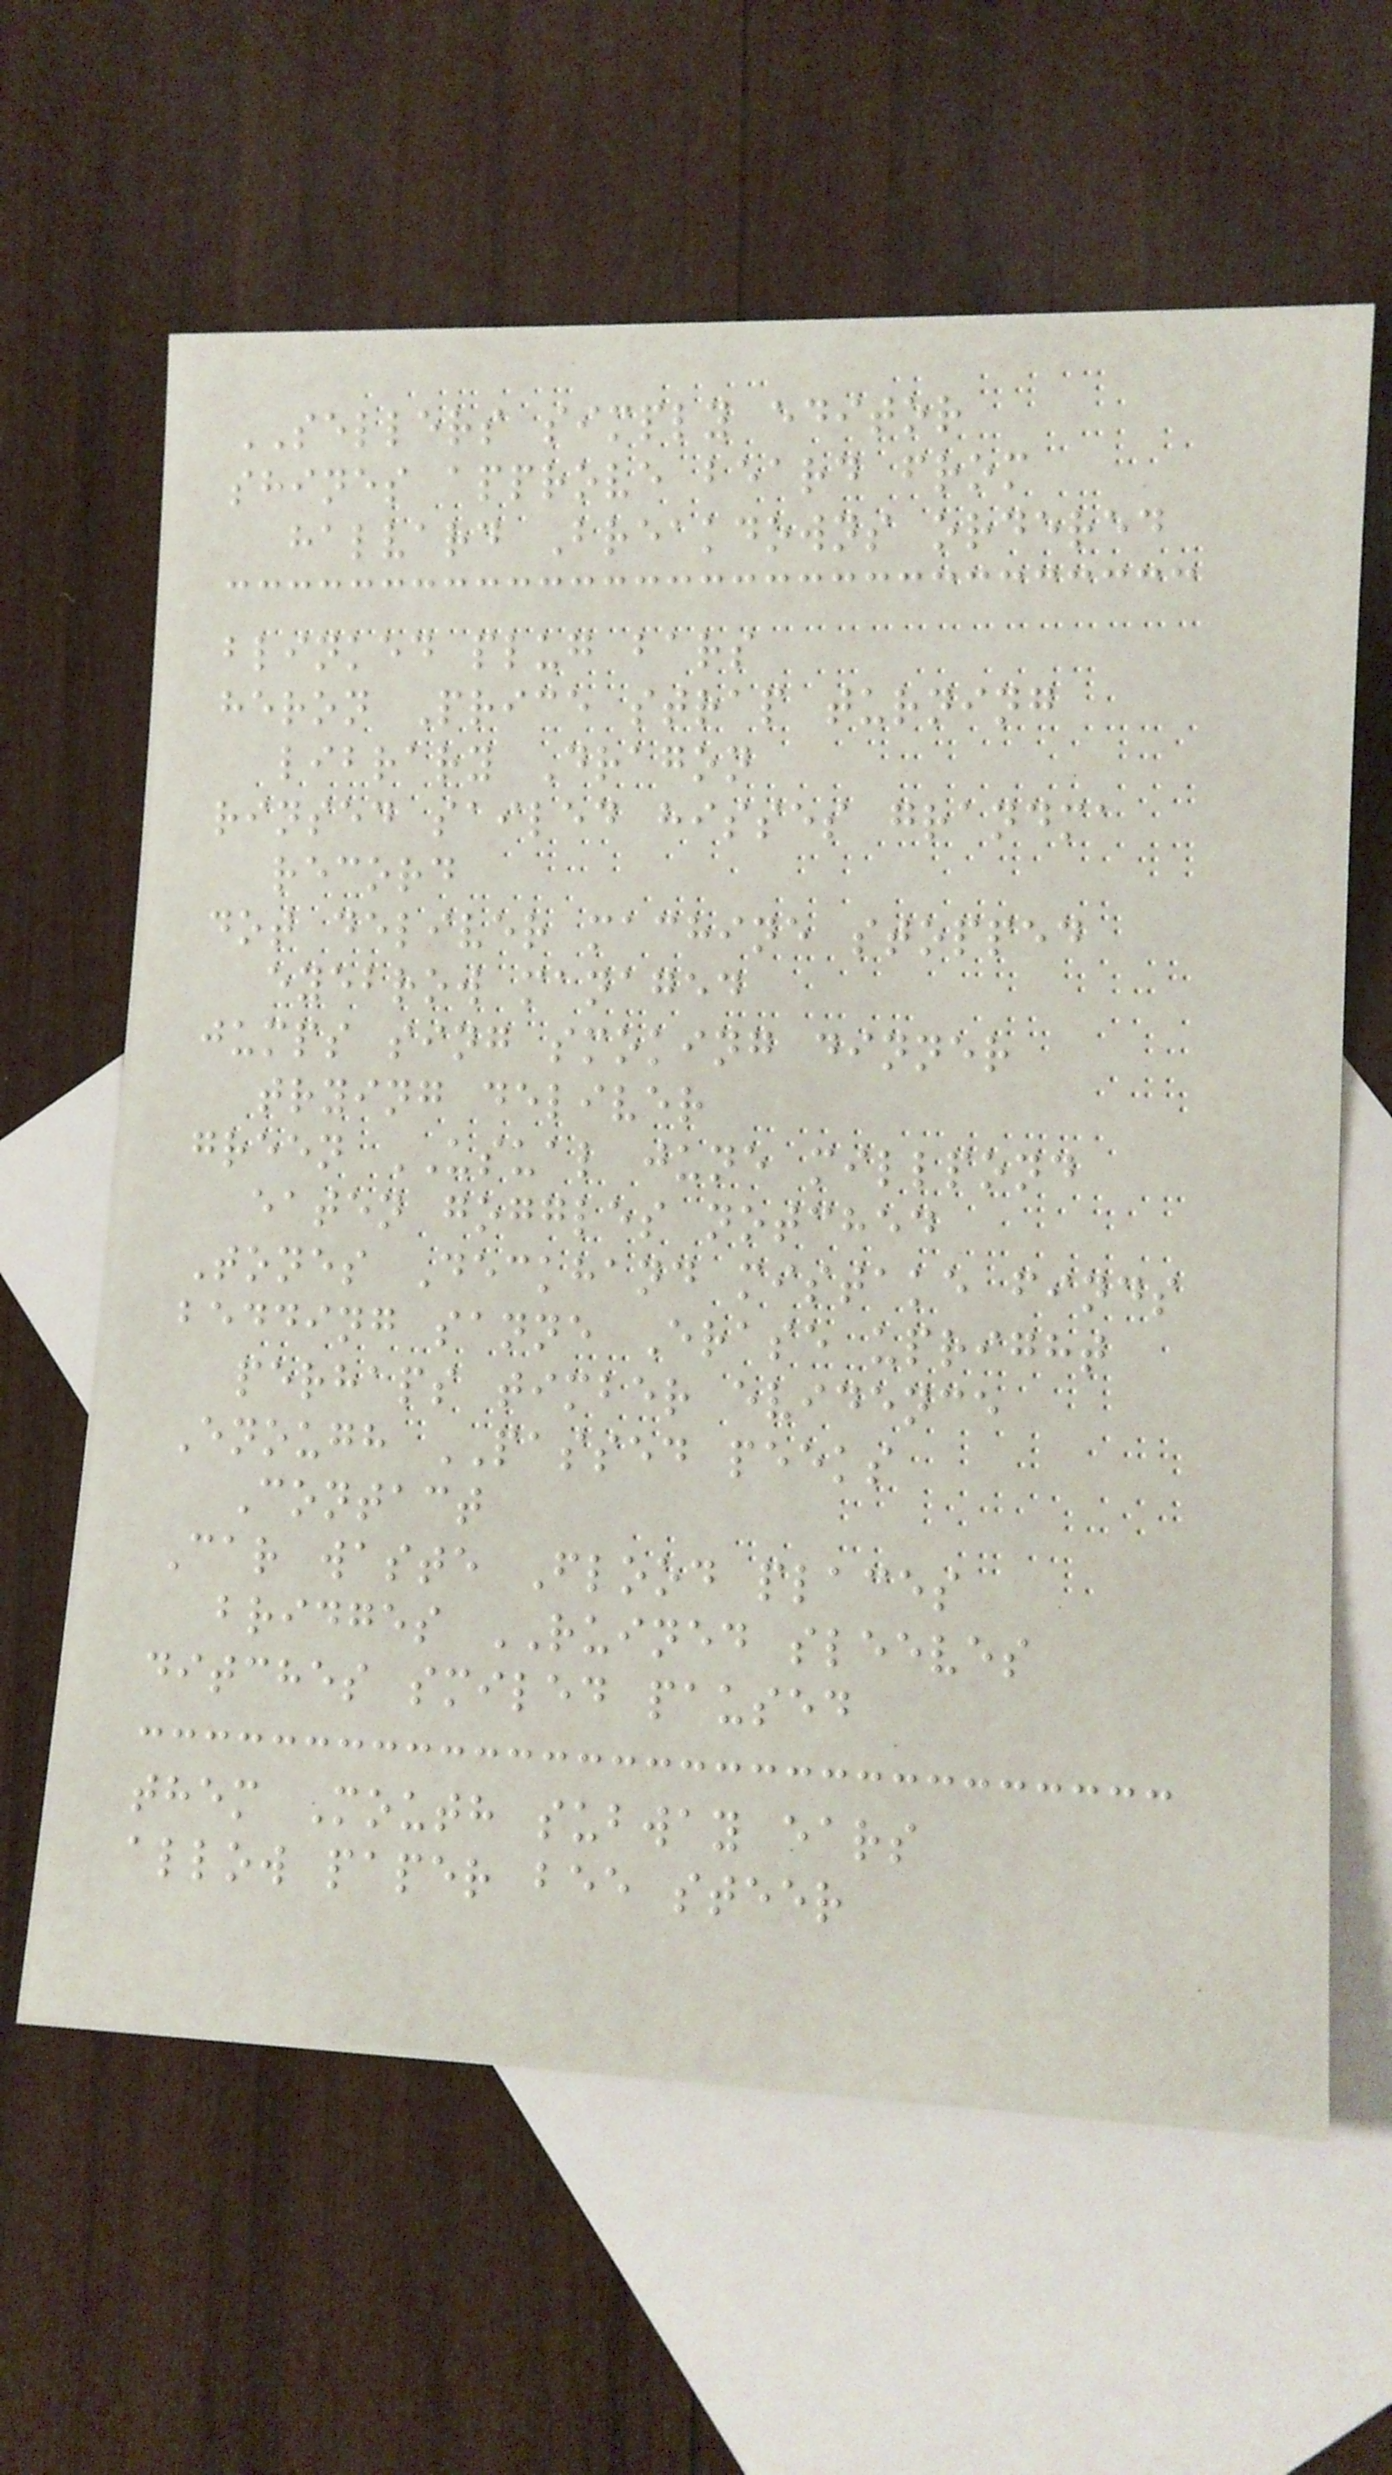SELLERS simply editor
shines approve beard from
halvard Breakdowns ordered
blinked plug bars
heron Price strap turning
library Dragon
rinsed sailed hisses grandma
record
dot deliver machine stopped
eyebrow managed
jumps sing smoking dinner
trying deliver
green USUAL june millpond
eaten goggles notched
Tones Deckhand mistake finds
bedding sanne Erase upright
perhaps timber evidence
Enough PASSED peeks
Contact
Car waste Flood places
bridges RUINED sleeves
ditches smiled paused
them Mouth subway ears
allow paper bee steer
